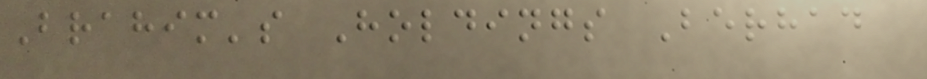Brahim's Holdings Berhad
